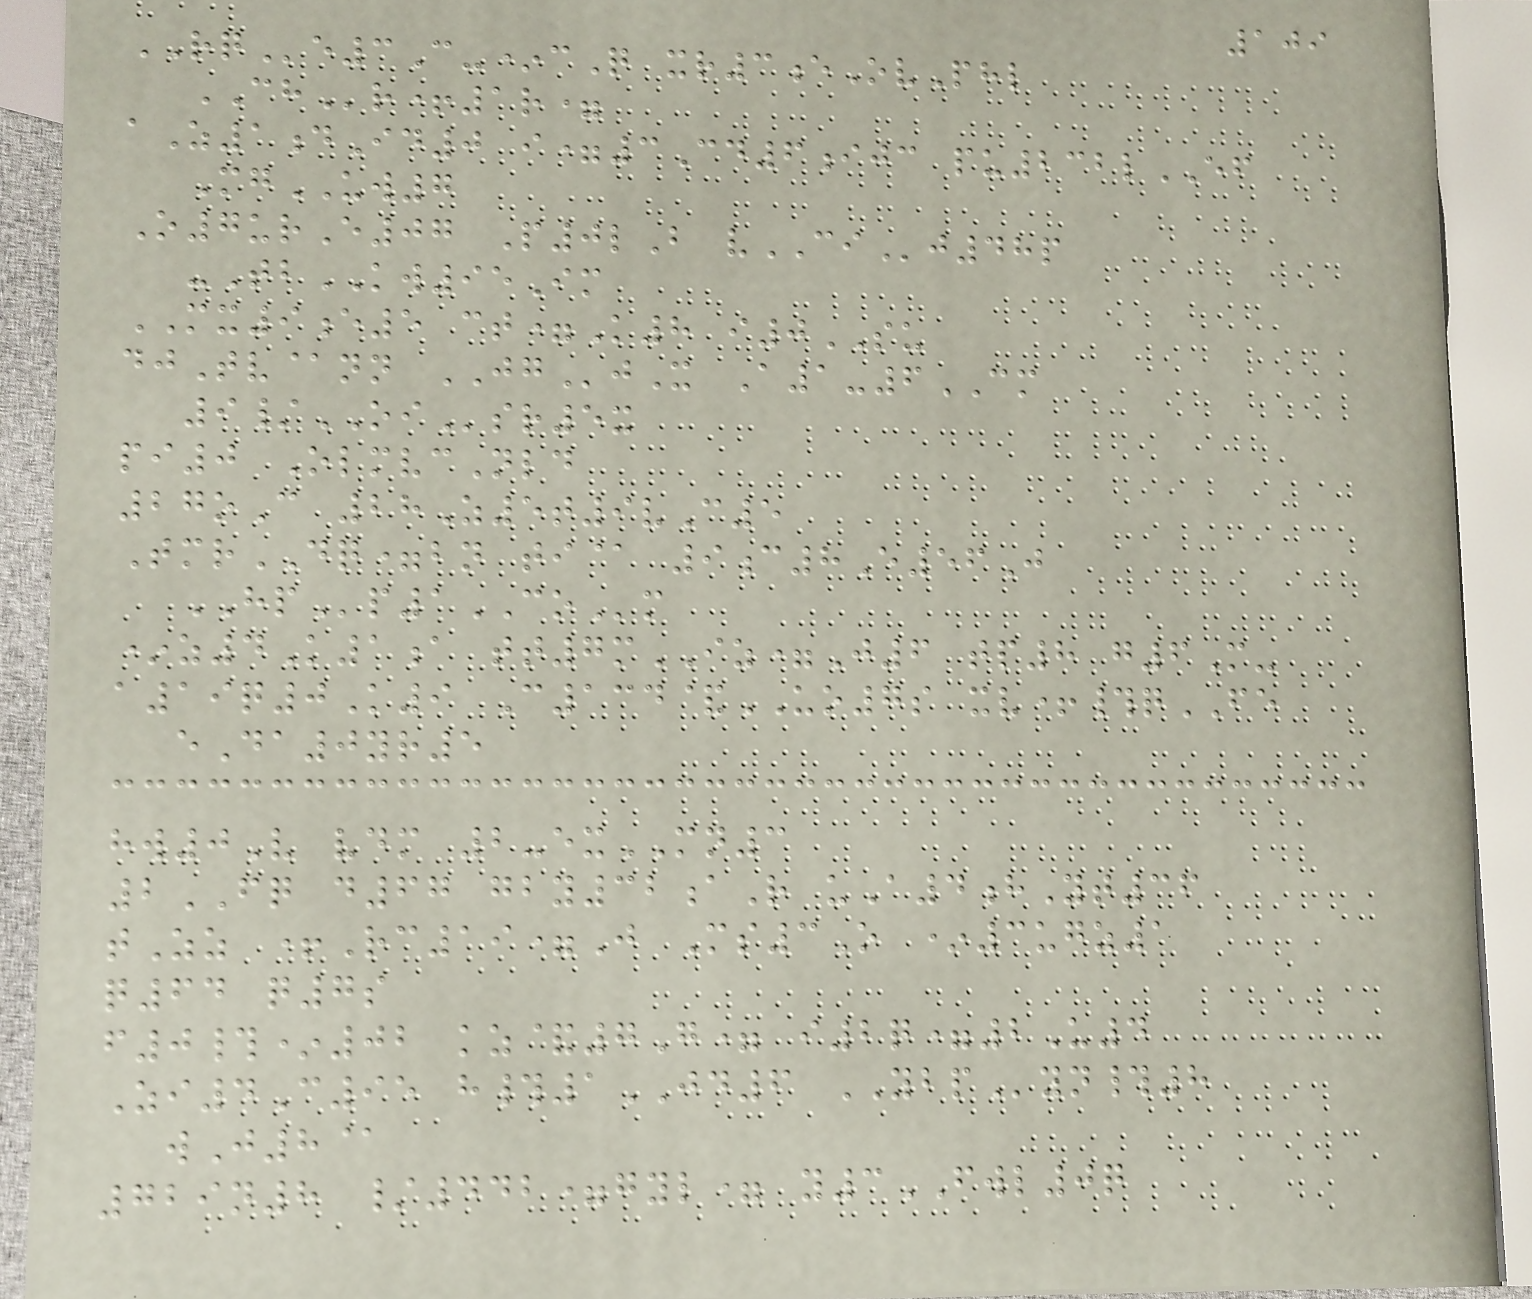109
RQe3C-*cQ xr3eOvPhl
CHr+1r=
aZ1dId0 i=3Cd6ijc pu232lEF
MgUW7
O7urE07 P0lB vCIj48p
-TbKW95Im
MX9e5 ct=K8 i0SU
djTv@nn JGjX A1-6CM
9/OIsr5x
pi0 OlmvcNld
27oC 28Z5t9vC5
TmrDQ=bn ti@ 9c8E56J
HPp1COm
*z4K1a tt7mIZ=J6 tp8 g6M-
a19q0K9 C134&UO7s xv+#qFE
eDa0yr5
hw0V vdm 2-exMN3
2FQ d67 gby32aR uA4hYt36
tZz +Rc19=J Ms3O *3ugz1
q64 q7s
f0#*02 kz&7G= i2q=2U4
Zi4C95 h#1JD6 YBPyn#8
wJ8@
729n8 /442=gyl= y3FWL0q
